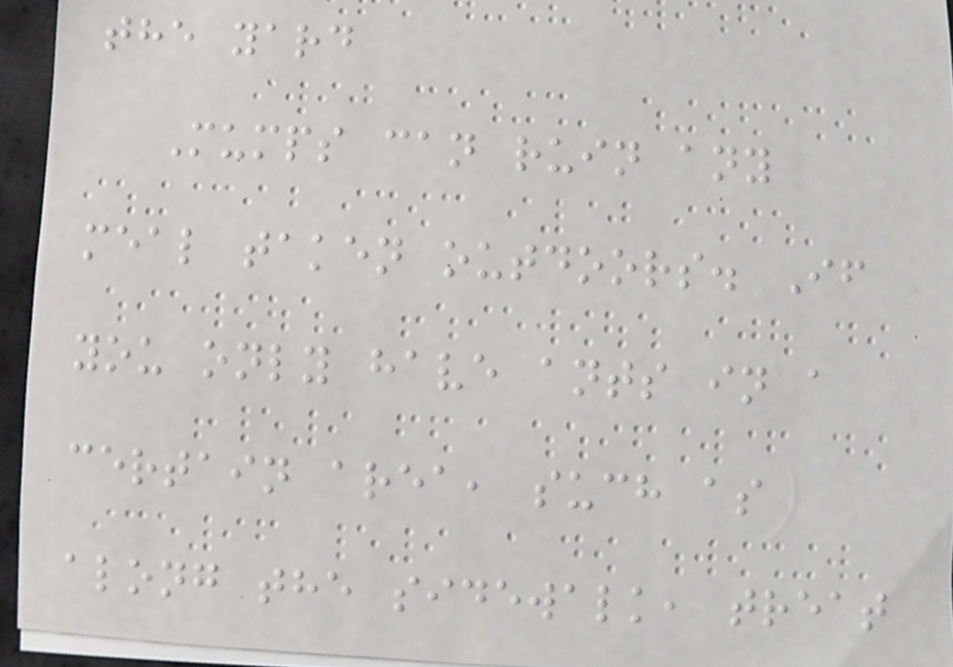the yard
Mumps can ruin any
meal taken outdoors. If
you only have ants in a
certain area, such as
along the sidewalk, treat
